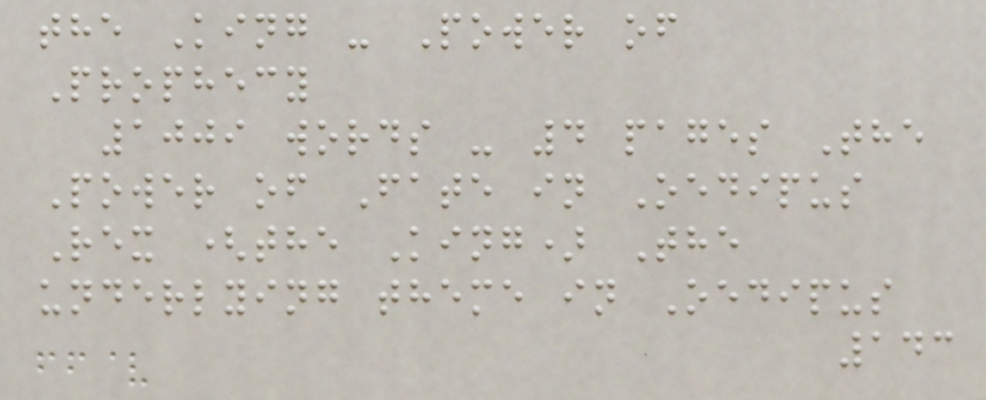the King - Power of
Prophecy
1009 words - 4 pages The
Power of Fate in Oedipus
Rex (the King) The
underlying theme in Oedipus
143
